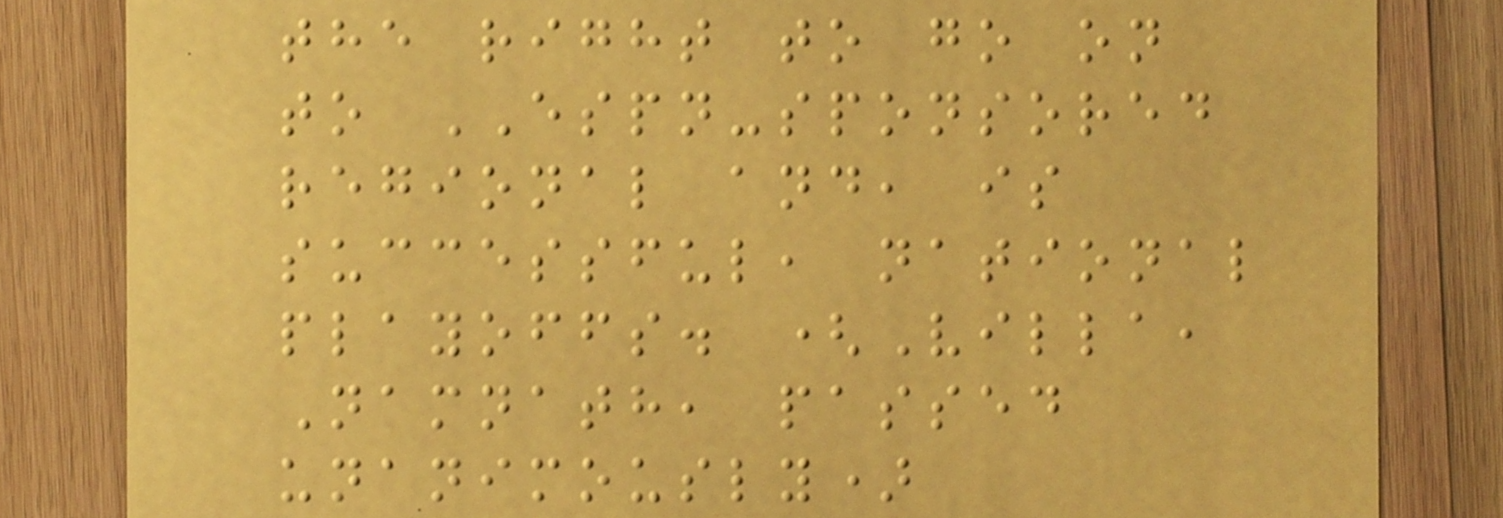the right to go on
to ESPN-sponsored
regional and, is
successful, national
playoffs. (Villa,
Namnath, passed
unanimously)
